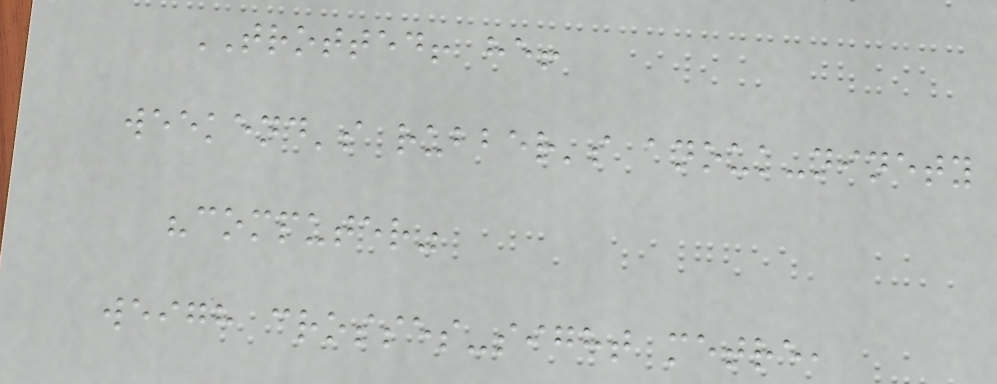TROTTED! he!
weekend's rubber's anouk-ninety
"computer"
weigh crosses-sight metre,
